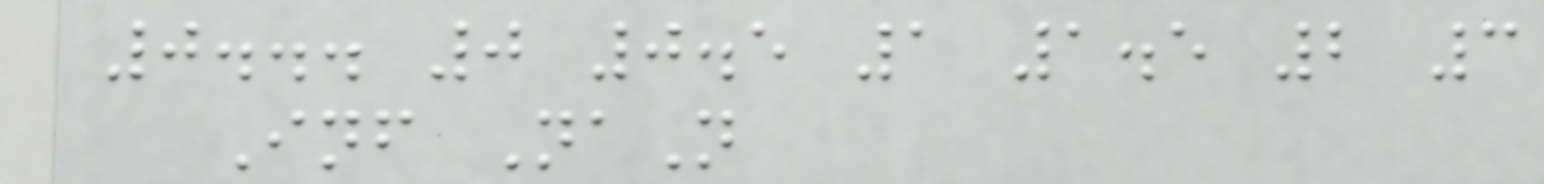0... 0 0.5 1 1.5 2 3
Inf NaN
